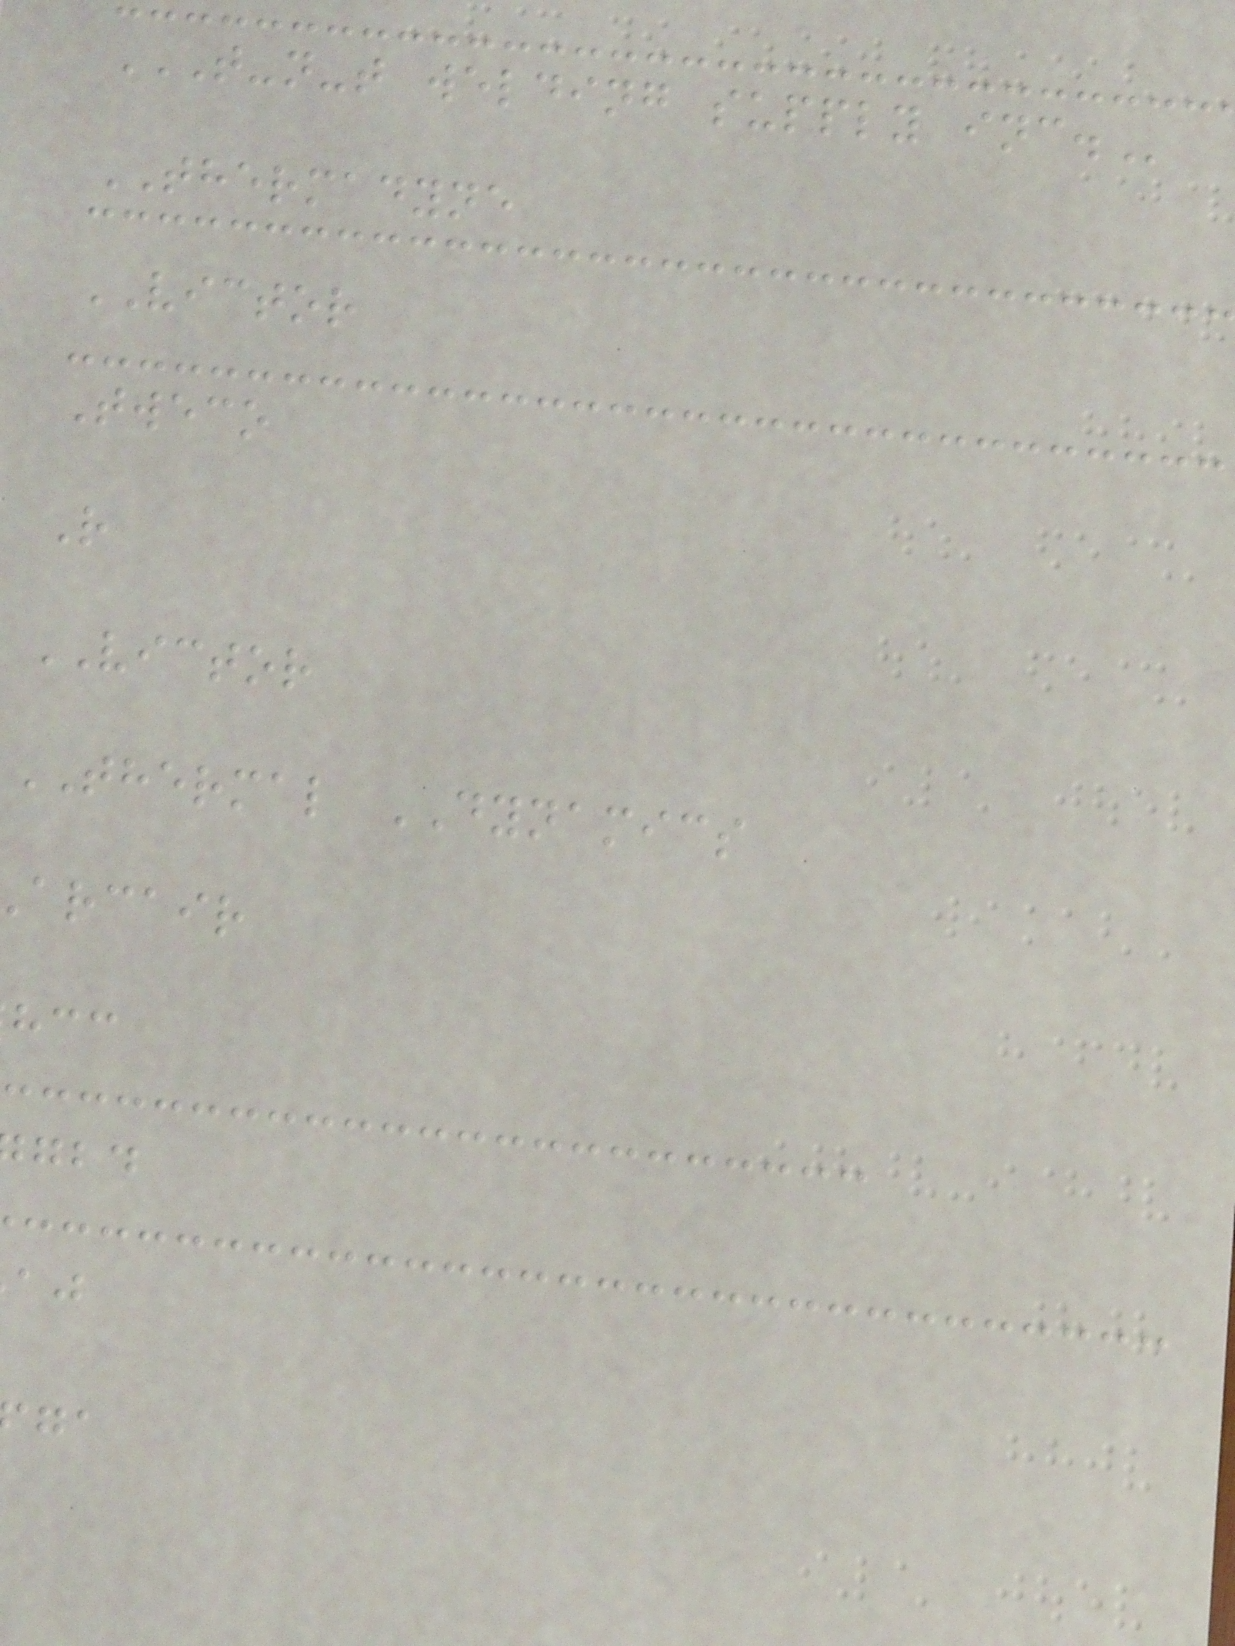T-N-T WELDING SUPPLY INC.
THERMADYNE
VICTOR
Tweco
R
VICTOR
THERMAL DYNAMICS
arcair
